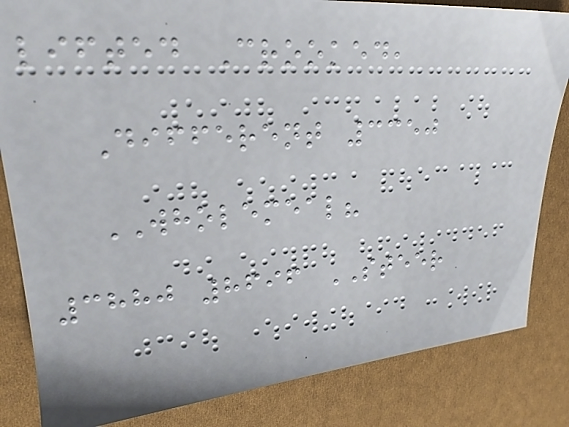lifted Crooked,
Different 3350
WHOLEMEAL?
3880 8696 STEER
